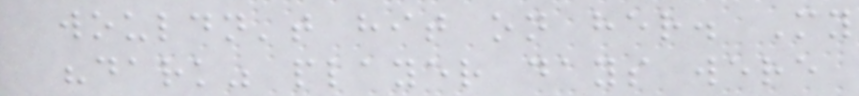wouldn't hit on her. My
"dark" player days were
